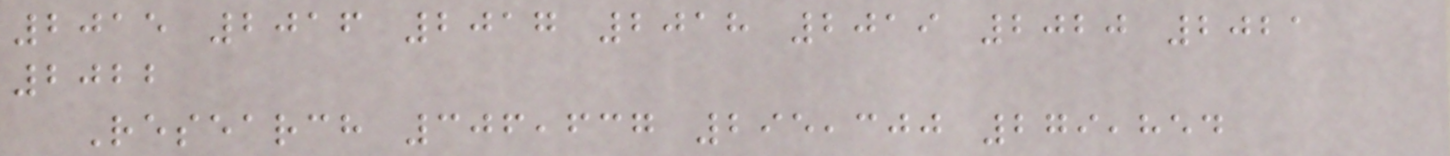2015 2016 2017 2018 2019 2020 2021
2022
Research 306,637 295,300 279,854
